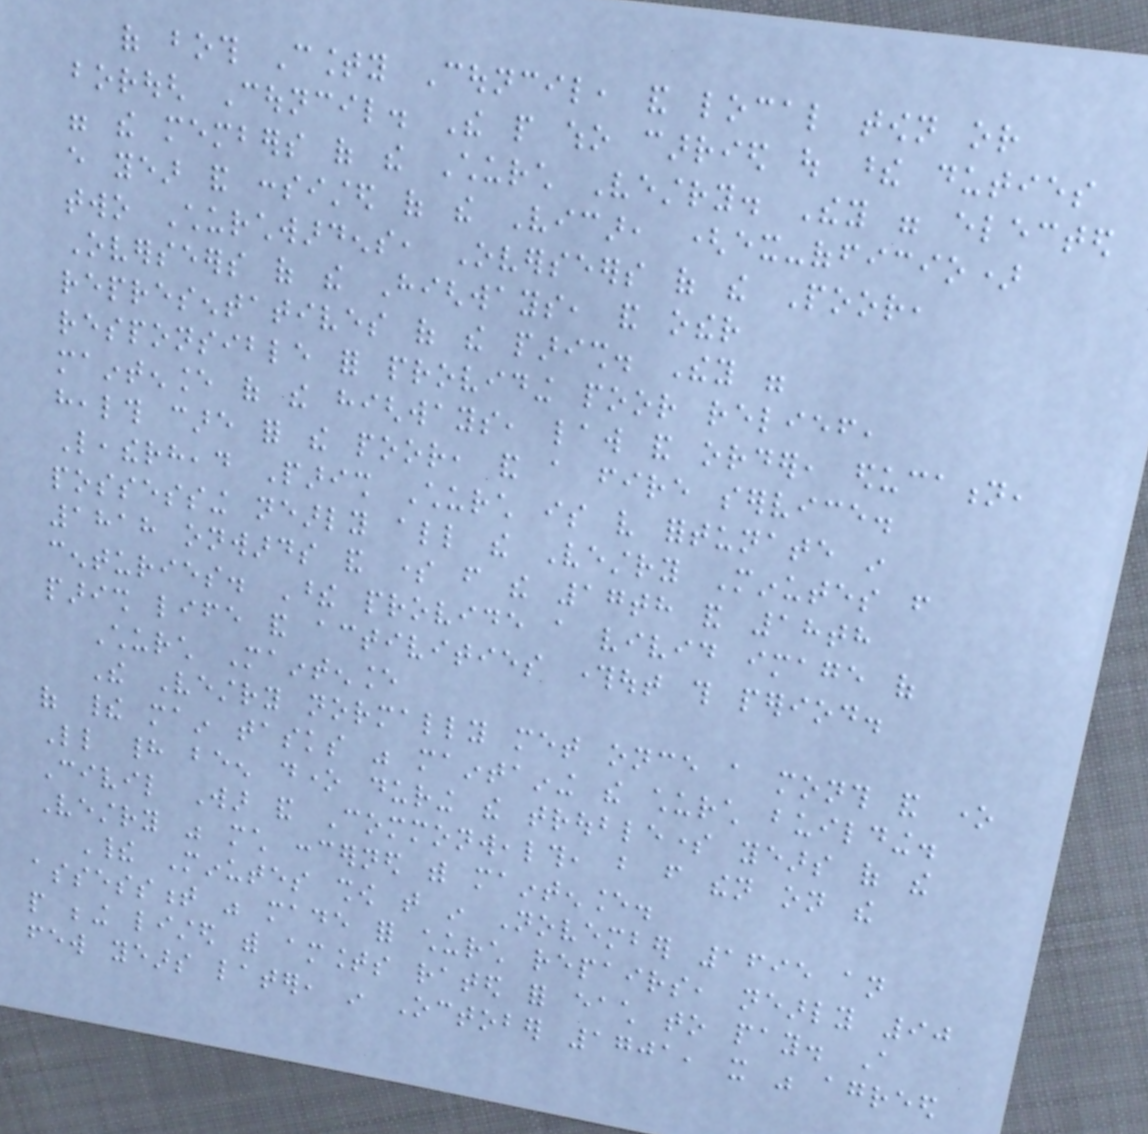of both County Council, and local town or
borough Council. The people who carried out these duties
were the members of the Church Vestry. They were elected
every year and consisted of the Vicar, (ex-officio)
two Churchwardens, Overseers of the Poor,
Overseers of the Highways, and other
representatives of the parish. They were
responsible for providing poor relief,
maintenance of the highways, law and order, education,
health care for the poor, and a fire service.
Leatherhead Parish Church is very fortunate in
possessing nearly all the Vestry Minutes from
1818 onwards and some from the 17th and 18th
centuries. These provide a vivid image of
parish life and activities throughout this period.
Church Maintenance
The Vestry normally met once a month and one
of their main tasks was maintaining the church building.
Little had been done during the troublesome years of the
Civil War and Commonwealth, but from then on the
Vestry was much concerned with maintenance.
Their Minutes show that in November 1695 an
assessment was made for church repairs, nearly 90
people being listed with amounts rated for each to pay. A
few years later, in October 1701, it was agreed
